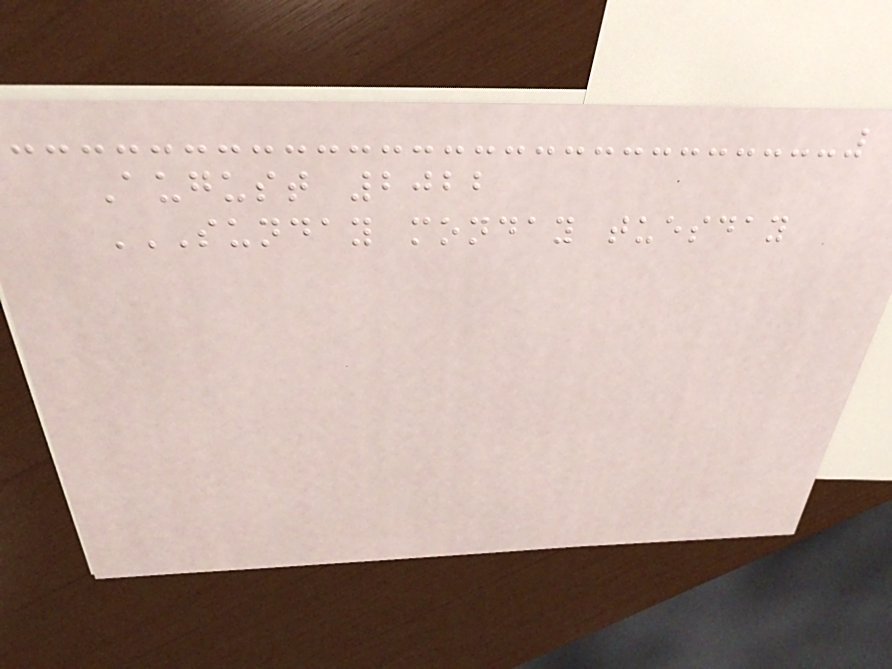August 2022
SUNDAY MONDAY TUESDAY
